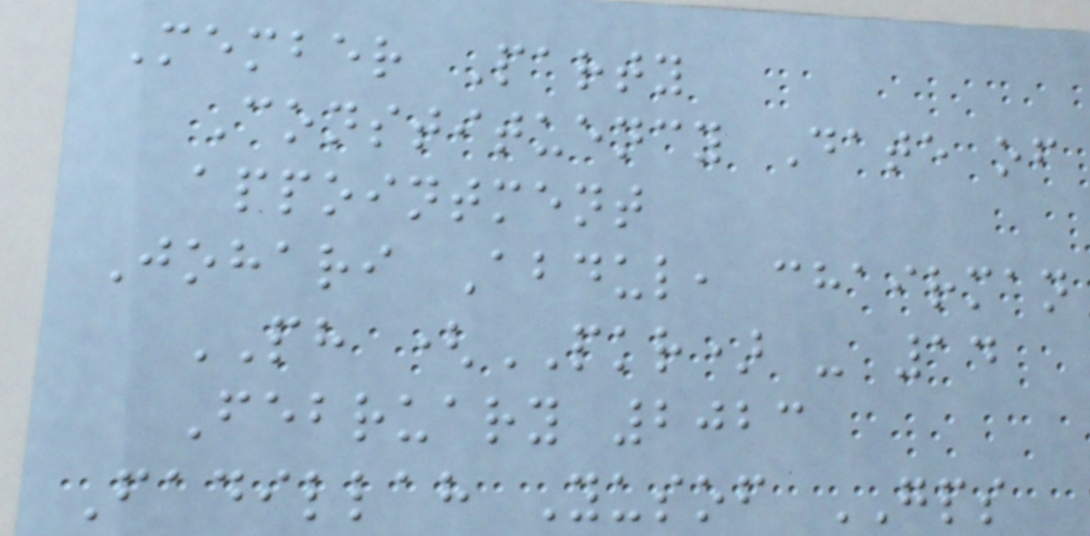Member Party
Constituency Date of
appointment
Johari Abdul, chairman
PH (PKR) - 14
February 2023
Fadillah Yusof GPS
